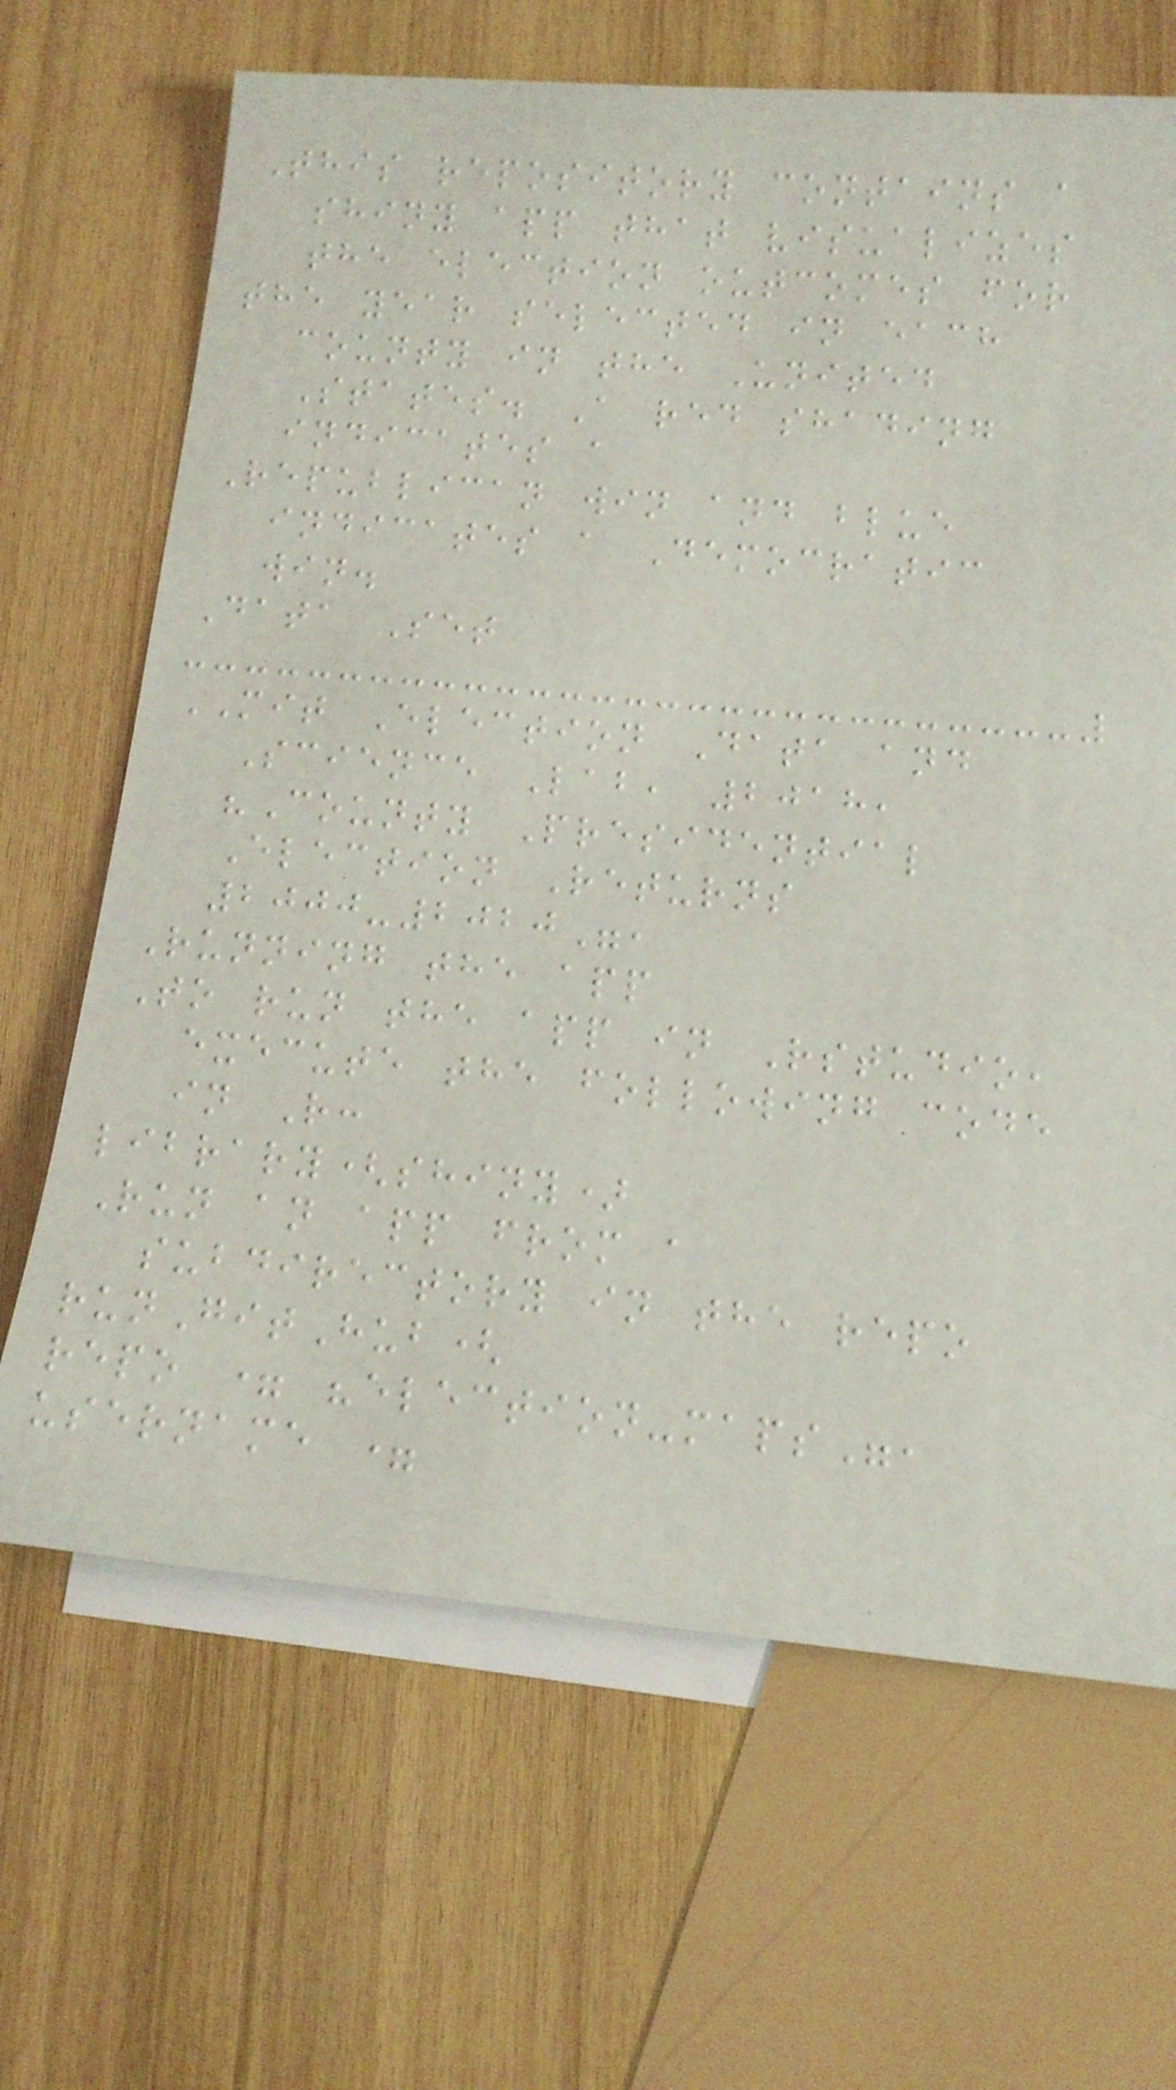This repository contains a
shiny app that visualizes
the election outcomes for
the year selected in each
county in the United
States. A red shading
indicates a
Republican win and blue
indicates a Democratic
win.
Data Set
MIT Election Data and
Science Lab, 2018,
"County Presidential
Election Returns
2000-2020",
Running the app
To run the app in Rstudio,
execute the following code
in R:
library(shiny)
Run an app from a
subdirectory in the repo
runGitHub(
repo = "election-maps",
username =
